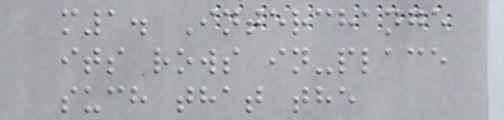m1. Interchange
its rows in-place
such that the
